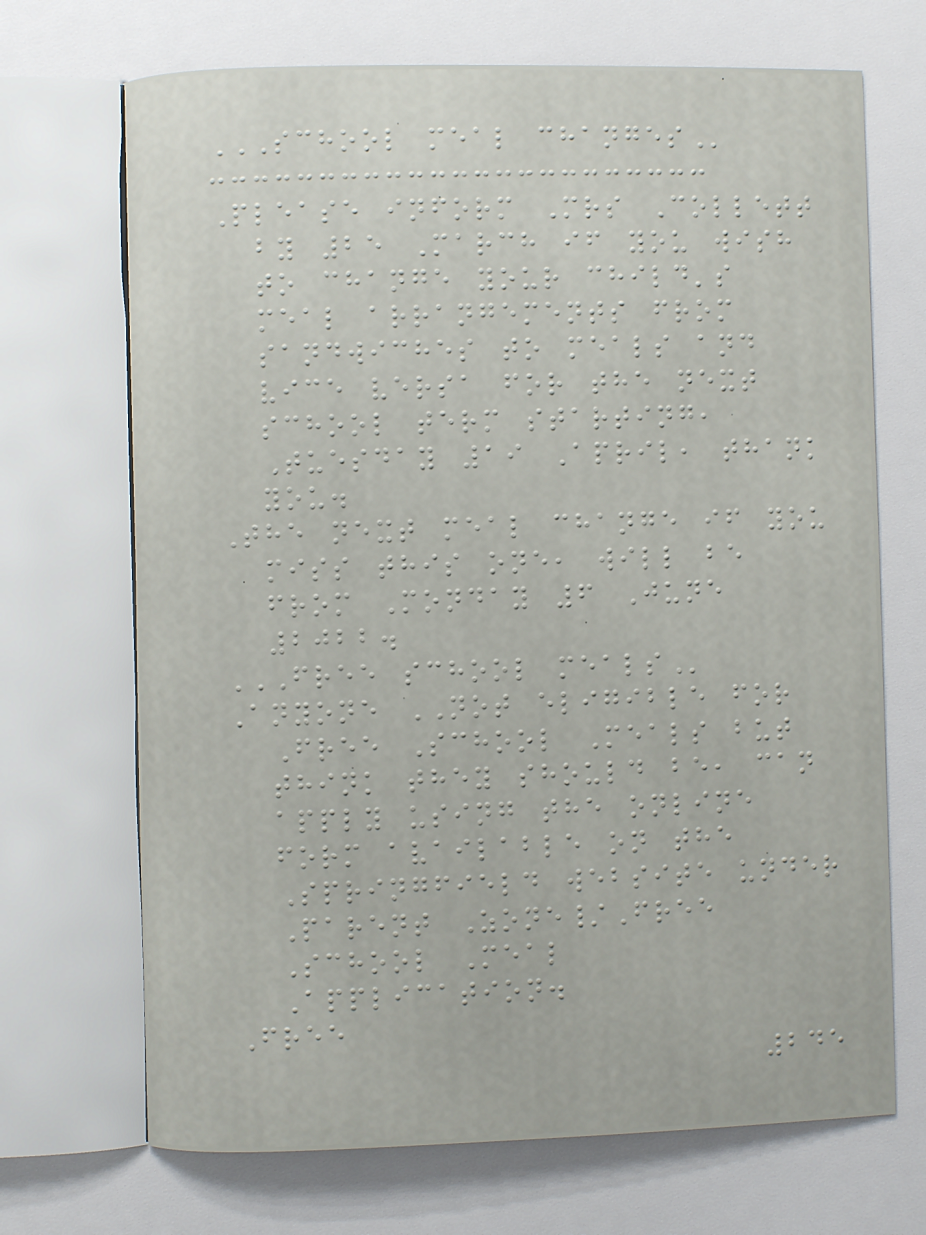SCHOOL MEAL CHANGES
Please inform Mrs Collett
by 25 March if you wish
to change your child's
meal arrangements from
sandwiches to meals and
vice versa for the next
school term starting,
Tuesday 19 April, thank
you.
The next meal change if you
miss this one, will be
from Monday 6 June
2022.
FREE SCHOOL MEALS
Anyone NOT eligible for
Free School Meals but
think they should be, can
apply using the online
form available on the
Springfield website under
Parent Zone/Free
School Meal
Application.
Free
245
